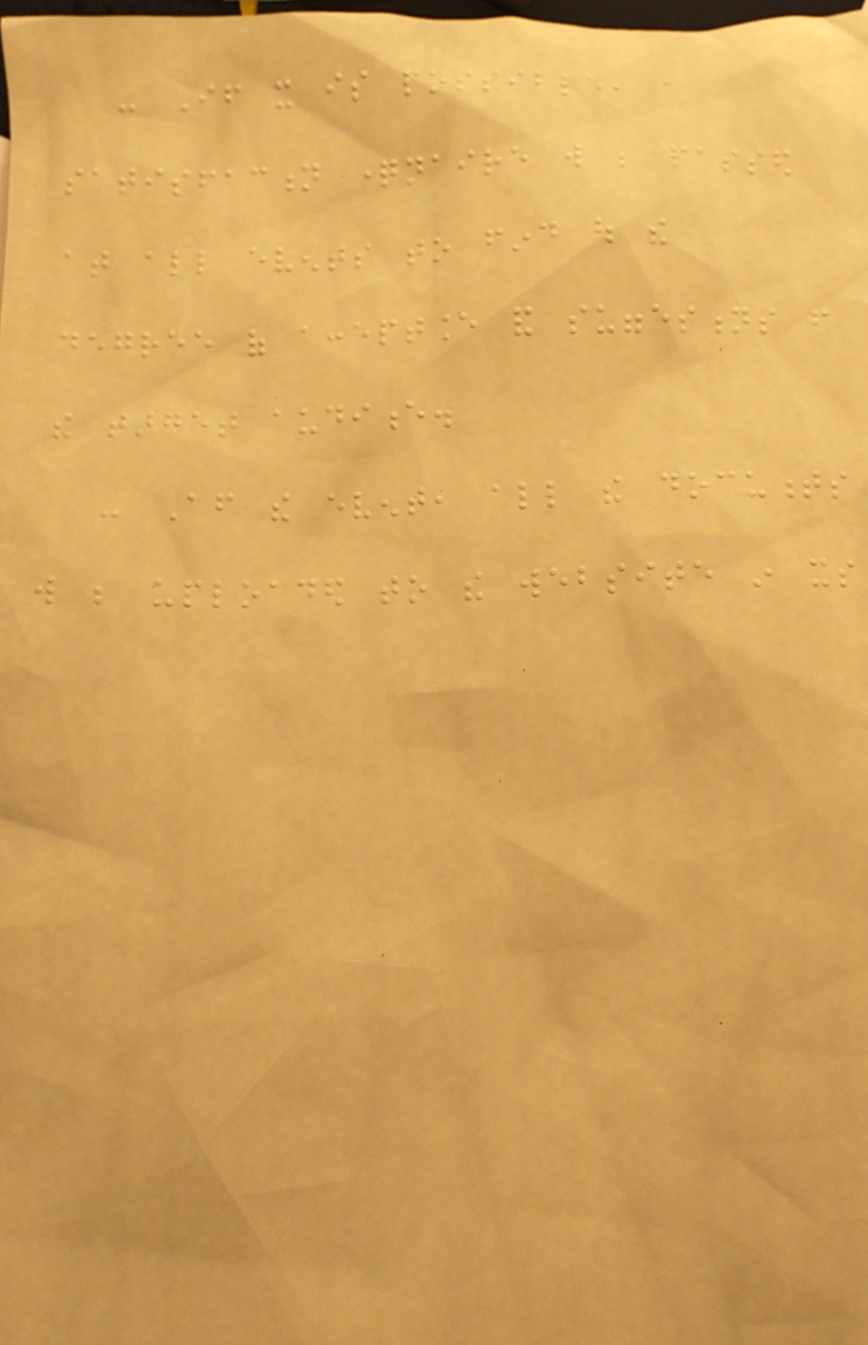- If it is possible, a
satisfaction questionnaire will be passed
at all events to find out the
degree of acceptance and suggestions from
the target audience.
- After the event, all the documents
will be uploaded to the website in its
